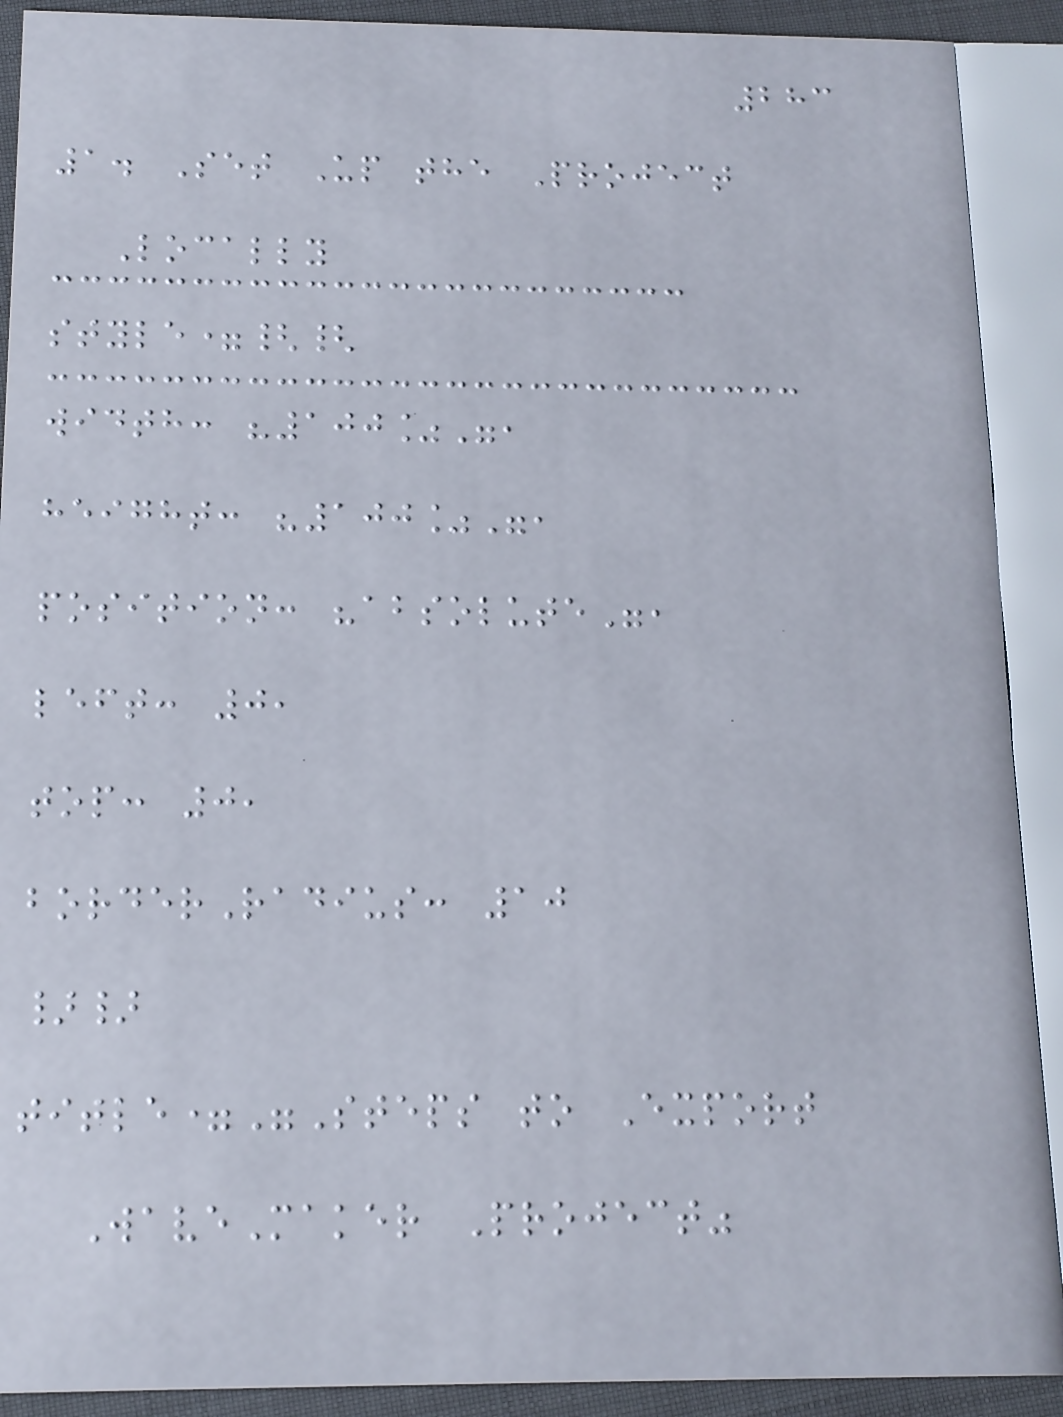283
1. Set Up the Project
Locally
style={{
width: "100%",
height: "100%",
position: "absolute",
left: 0,
top: 0,
borderRadius: 10
}}
title="Steps to Export
WaveMaker Project"
